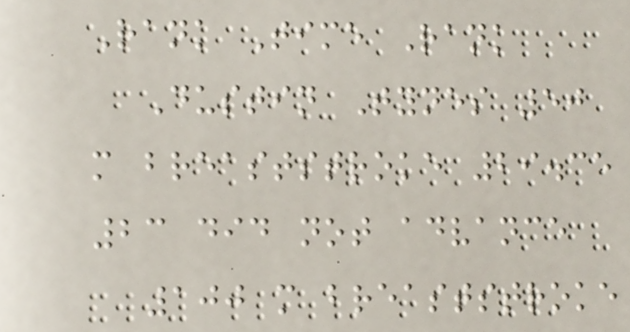Rank Time Rank
Dustin Tynes 50
m breaststroke 29.35
23 did not advance
100 m breaststroke
